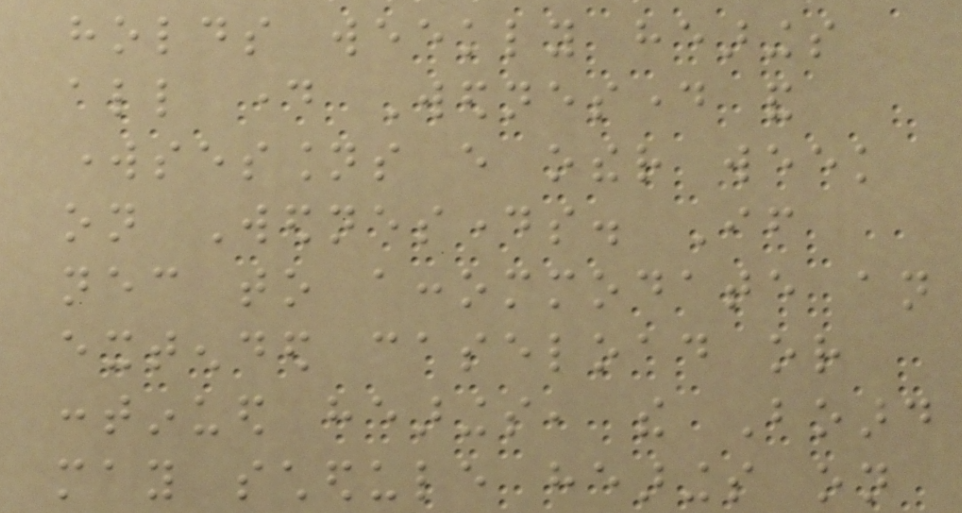holds weekly hearings
all day Wednesday and
worksessions every other week
on Wednesdays. If
necessary to accommodate an
extended caseload or
continued hearings, the Board
may schedule hearings on
